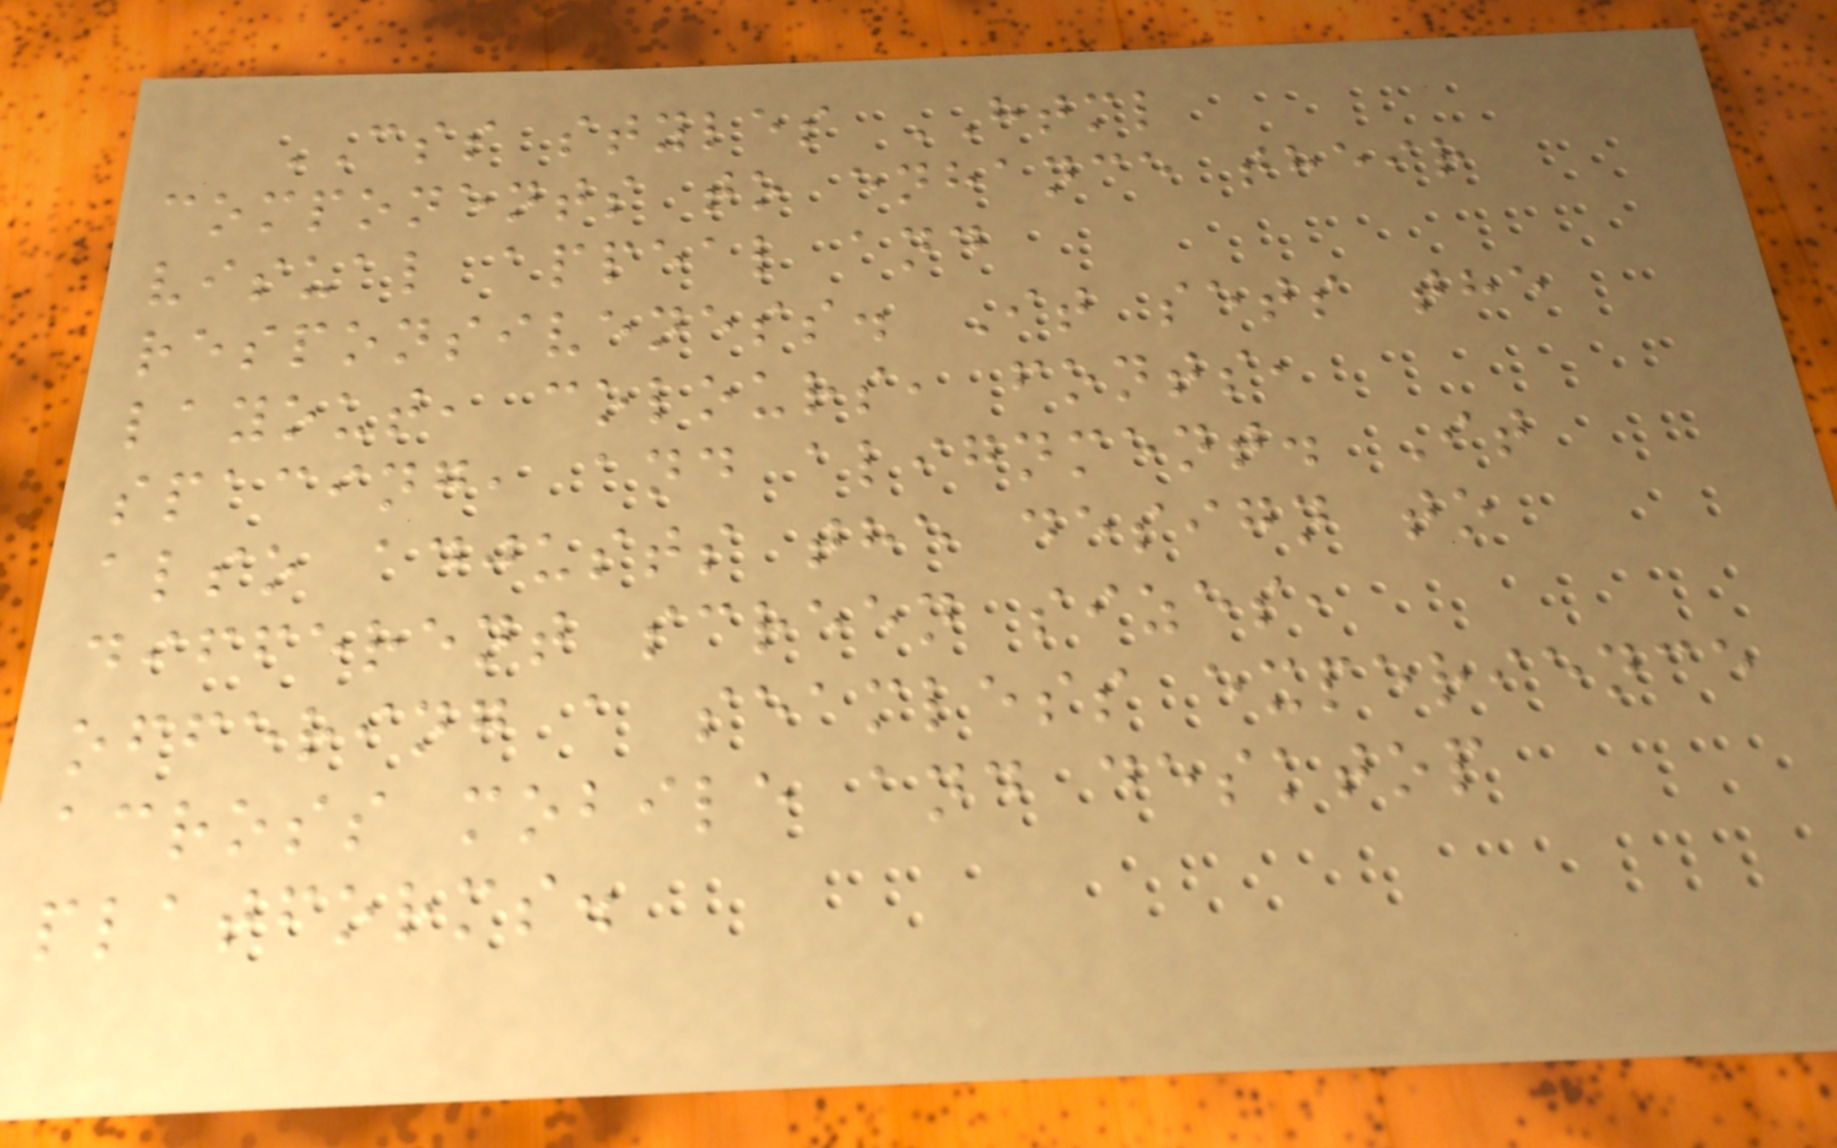CSS styles HTML
components to enhance their
visual appeal and
responsiveness. It sets the
layout, colours, fonts,
spacing, and alignment. It
also adjusts the design to
different screen sizes,
offering a seamless experience
across mobile and desktop
platforms.
